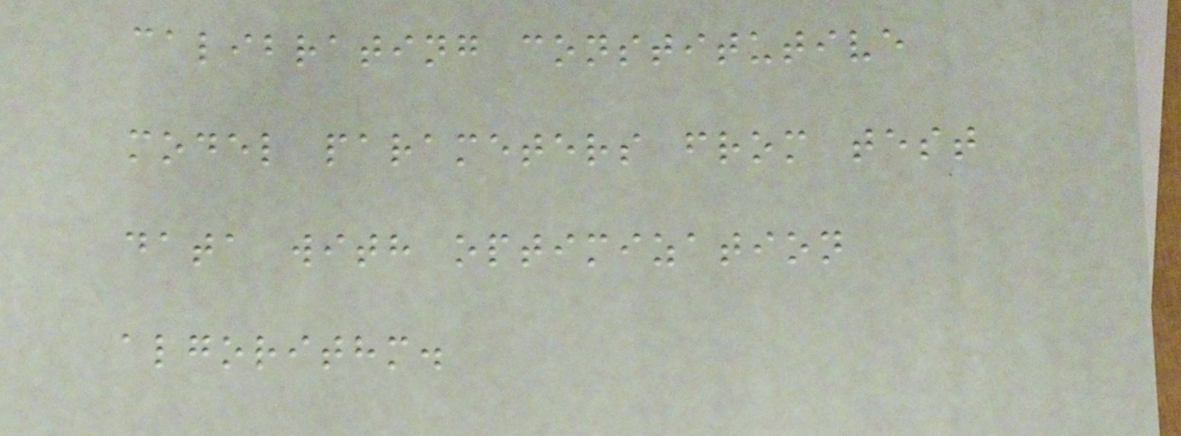calibrating constitutive
model parameters from test
data with optimization
algorithm.
